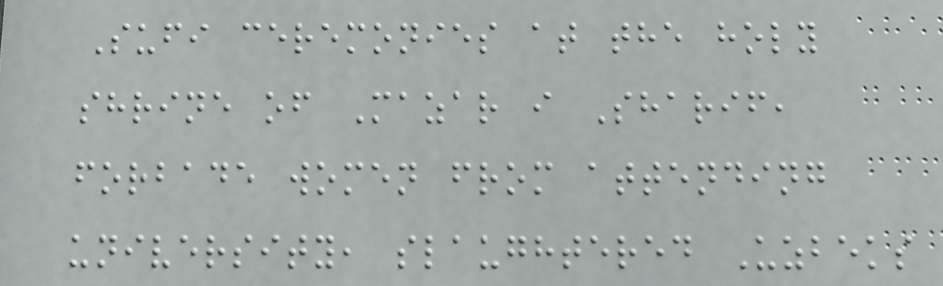Sufi ceremonies at the holy
shrine of Mazar i Sharif,
forbade women from attending
university, slaughtered Uzbeks
